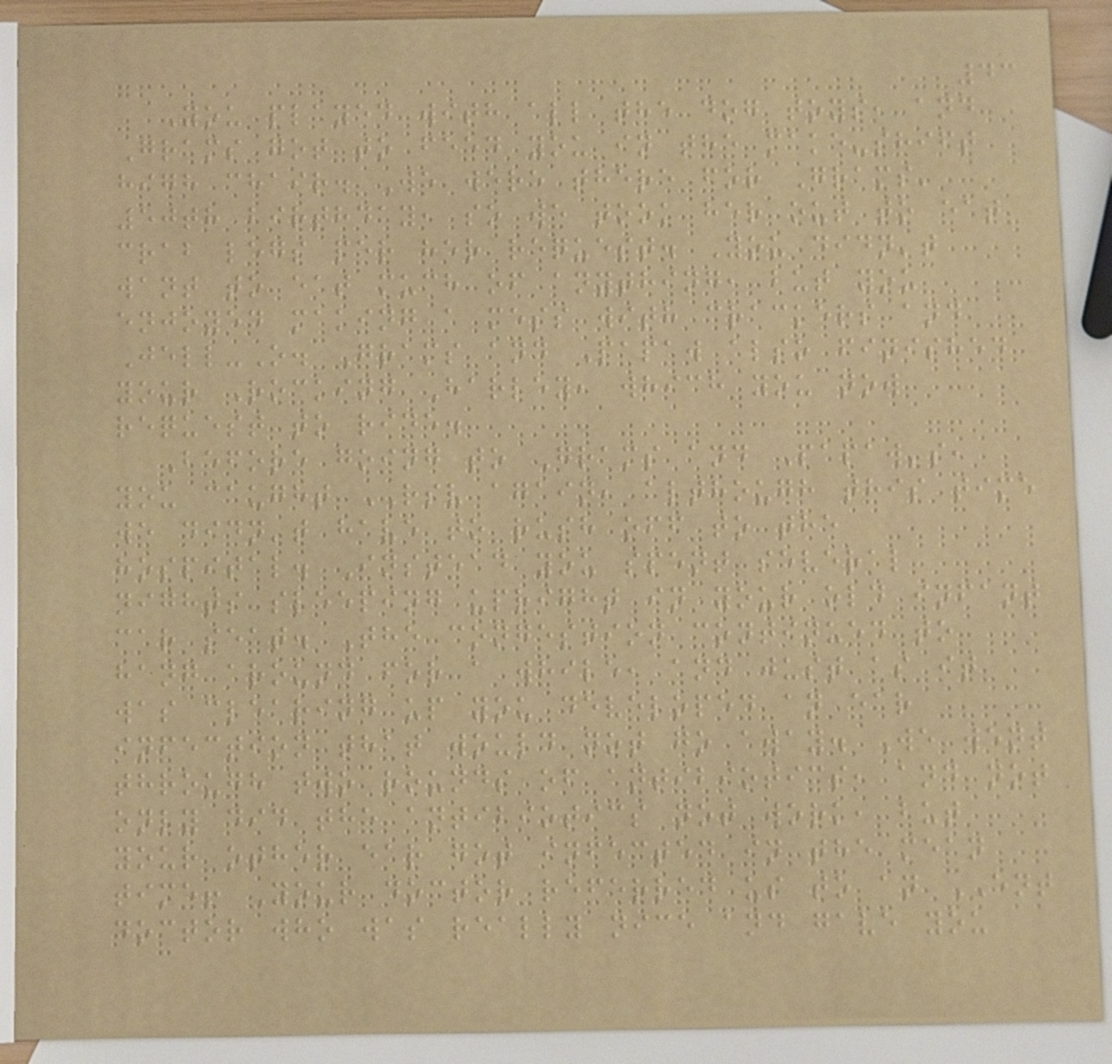43
You played with all the dog toys, and
Grams got to feed you in the make-shift
high chair. We were there for Grams'
50th birthday, so we took her out to eat
crab legs per her request. You didn't
want to eat much of anything, but you
enjoyed making a mess with crackers and
Jell-O. Grams and Papaw also finished
your Rocking Harley, which you now
request to ride.
Before going to Grams and Papaw's,
you caught RSV again, although this time
we didn't have to rush off to the
hospital. Instead you spent several
nights sleeping upright in your old infant
car seat. The congestion continued to
hang around for a while, and just as it
was clearing up you developed an ear
infection that would not go away. We went
through two rounds of antibiotics, and not
only did the antibiotics not work, but
your other ear got infected in the mean
time! Your doctor referred us to an ENT
doctor who was really nice and gave you
